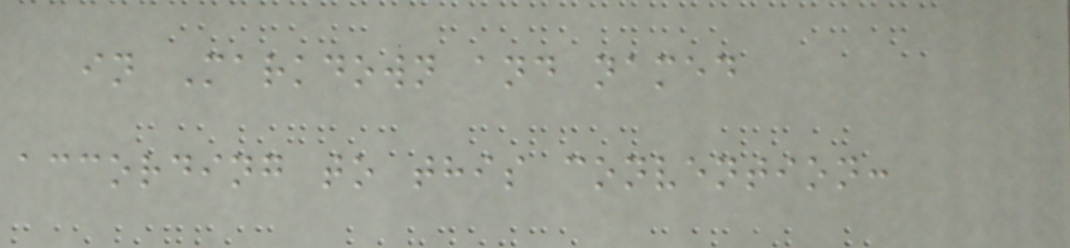in Markdown and named
according to this convention:
